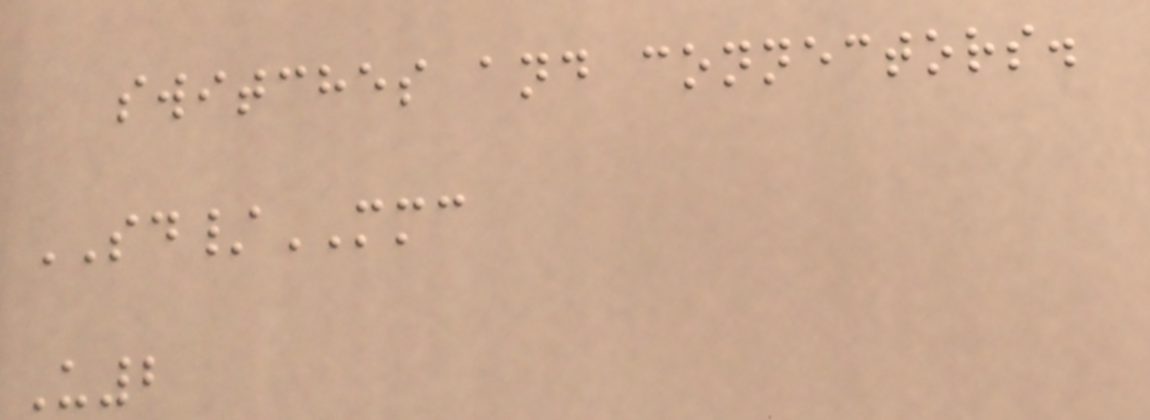switches and connectors.
SD/MMC
U2
